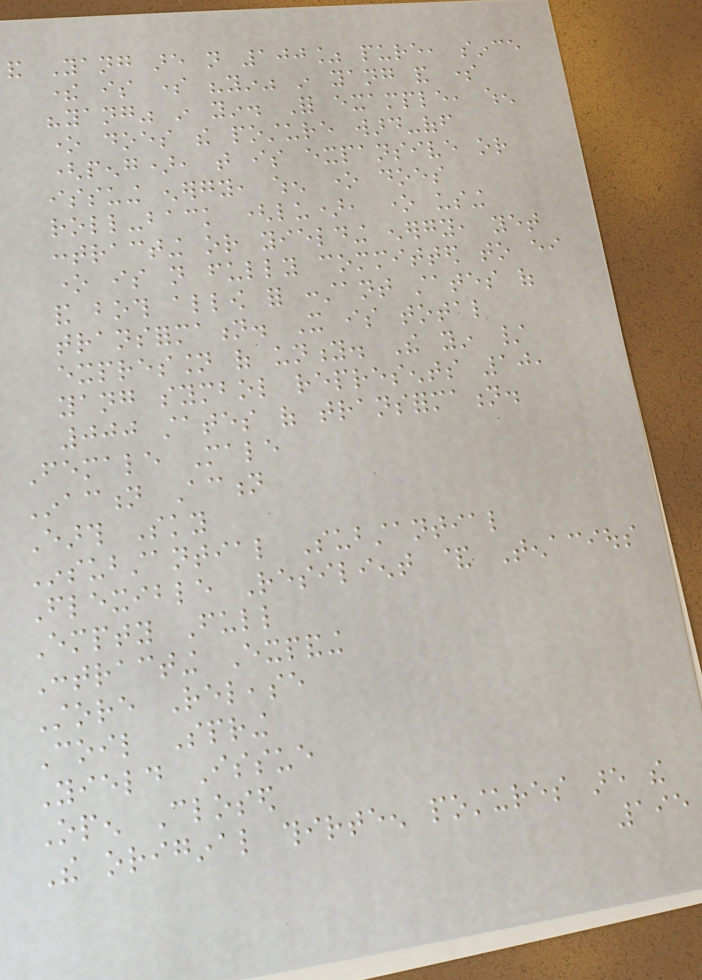and Yang are not 100% pure, since
there is some "yin" in yang and some
"yang" in yin. For example, when
one does the posture ward-off
(peng), that is expansive or
issuing energy, when one does
roll-back (lu), one using
contracting or yielding energy, yet
one is not fully committed to either
and both allow for constant states of
transformation. It is total
expression of unity. The yin /
yang symbol represents 10,
000 states of transformation.
Female Male
Inaction Action
Earth Sky
Insubstantial Substantial
Flexible Resilient & Tenacious
Empty Full
Contracting Expanding
Store Release
Coil Spring
Yield Issue
Open Closed
The original thirteen postures are the
195
